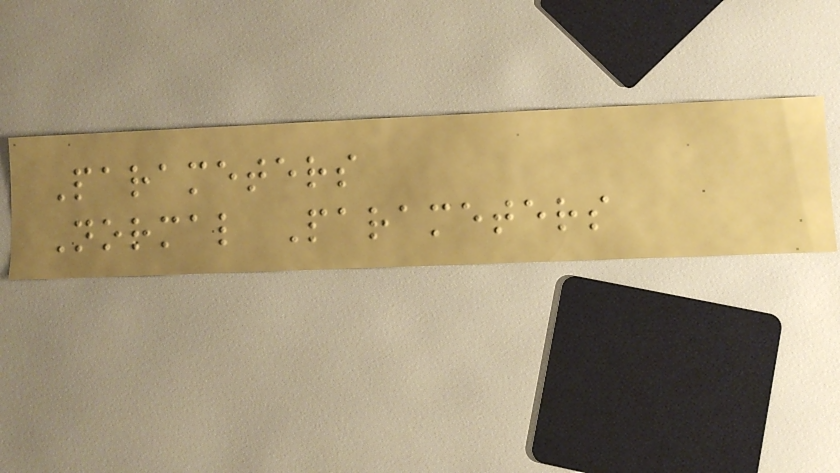Parameters
Normal Parameters
